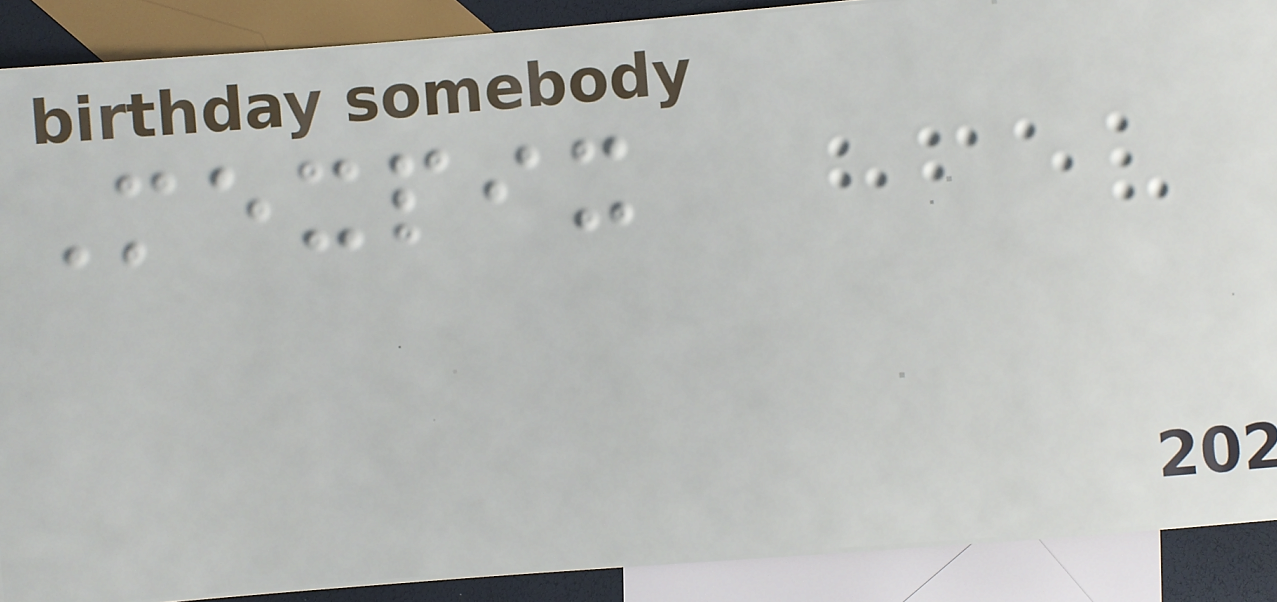Mexpix
